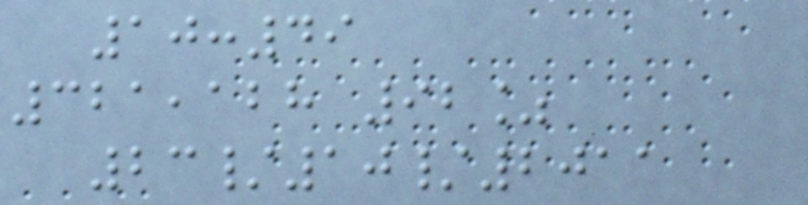10:49
321,128 92%
23/10/2011
